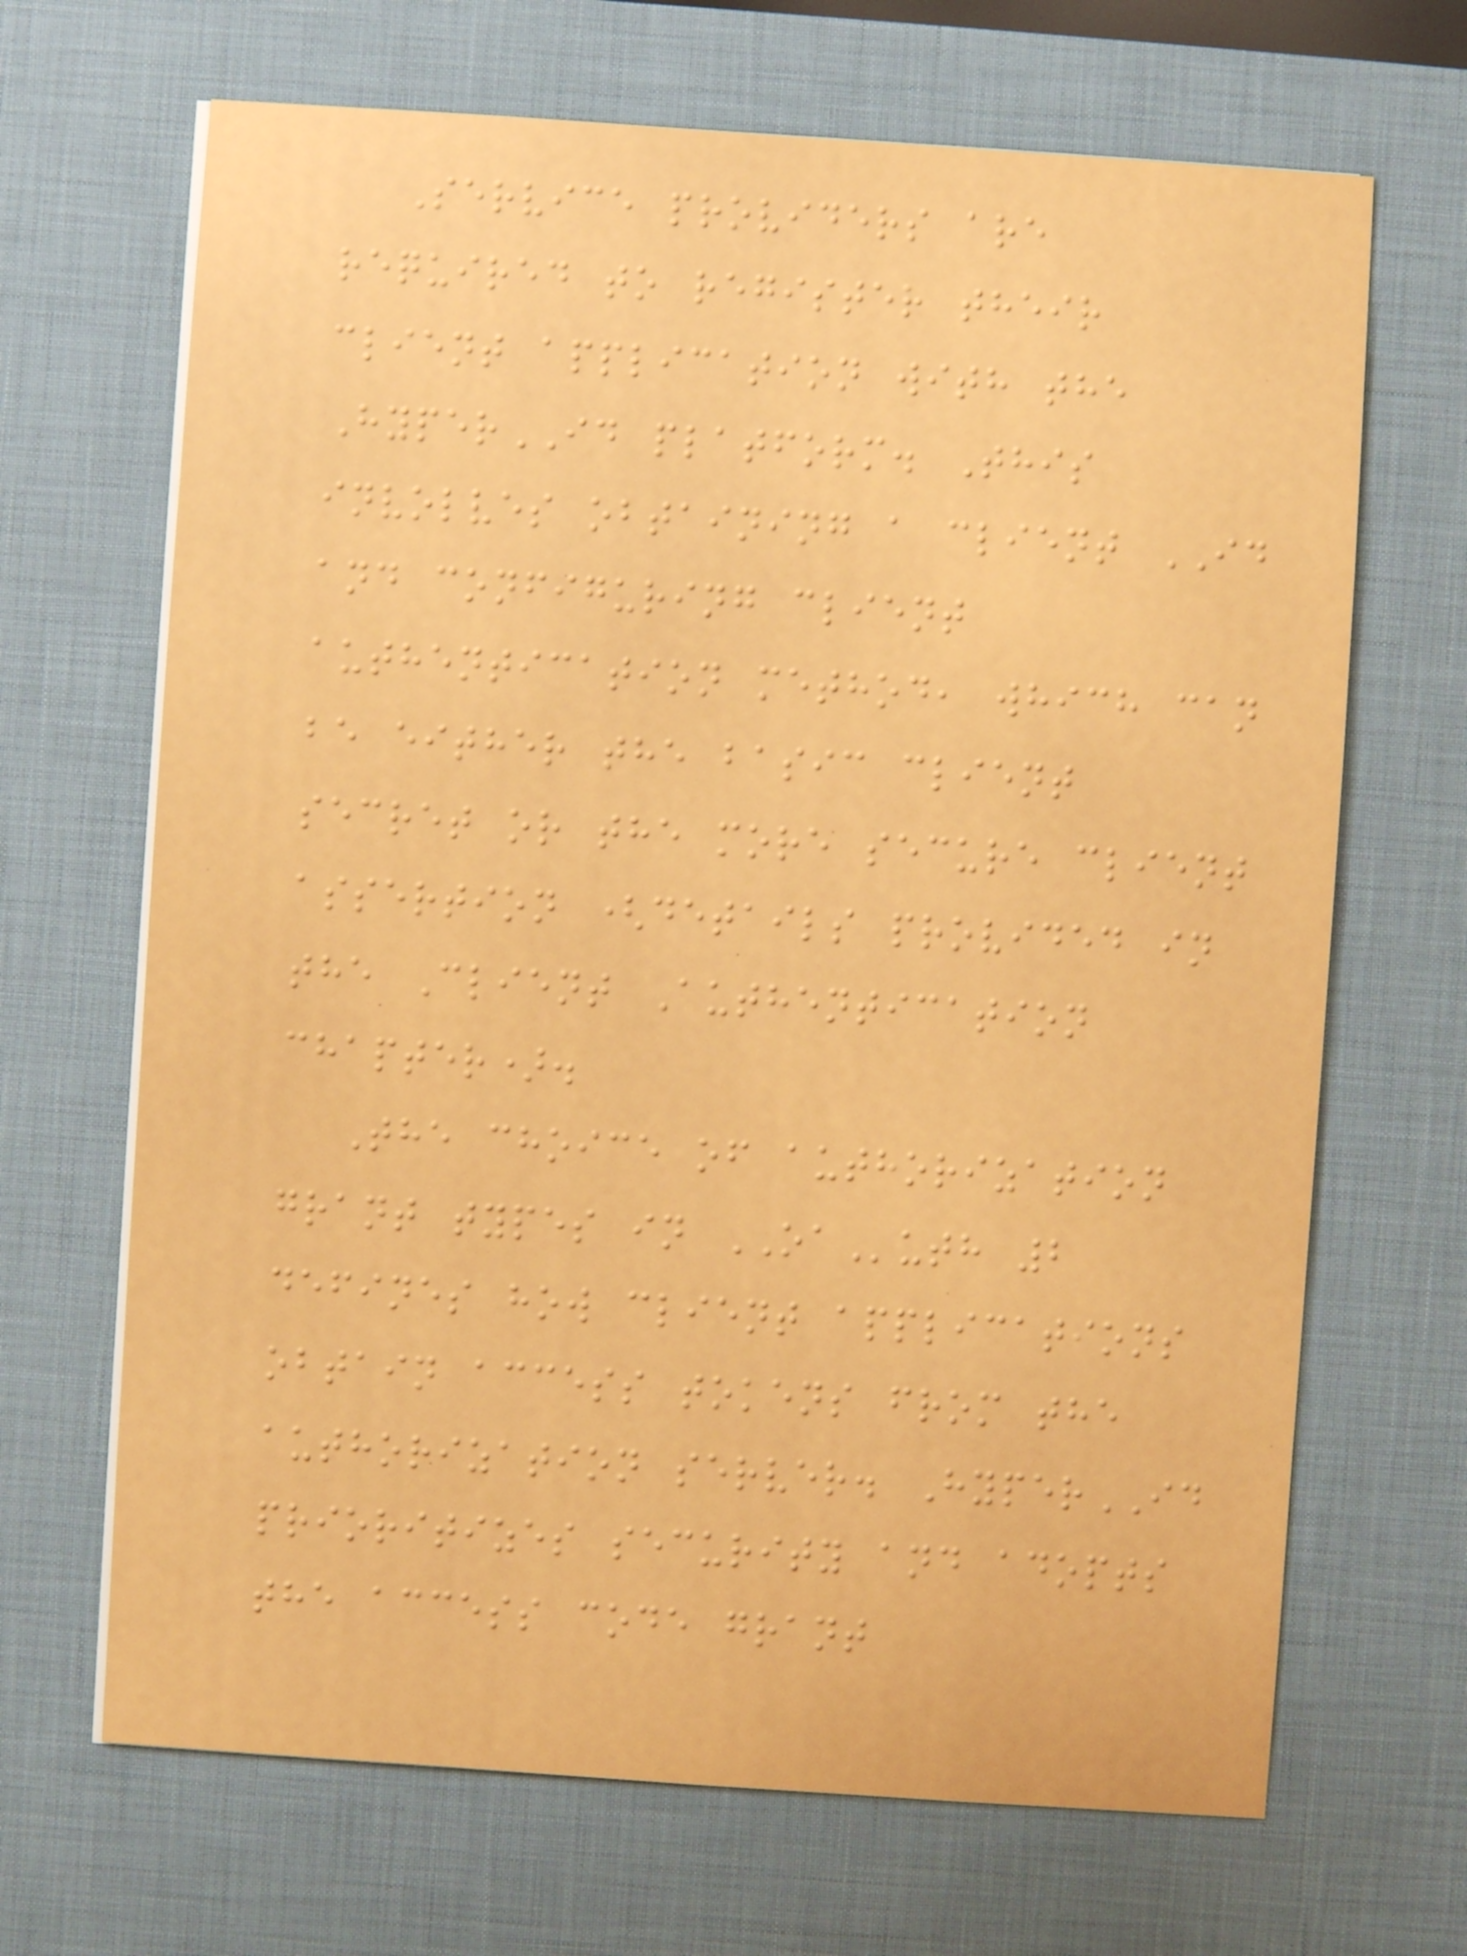Service providers are
required to register their
client application with the
HyperID platform. This
involves obtaining a client ID
and configuring client
authentication method, which can
be either the basic client
secret or the more secure client
assertion (details provided in
the Client Authentication
chapter).
The choice of authorization
grant types in OAuth 2
defines how client applications
obtain access tokens from the
authorization server. HyperID
prioritizes security and adopts
the access code grant
